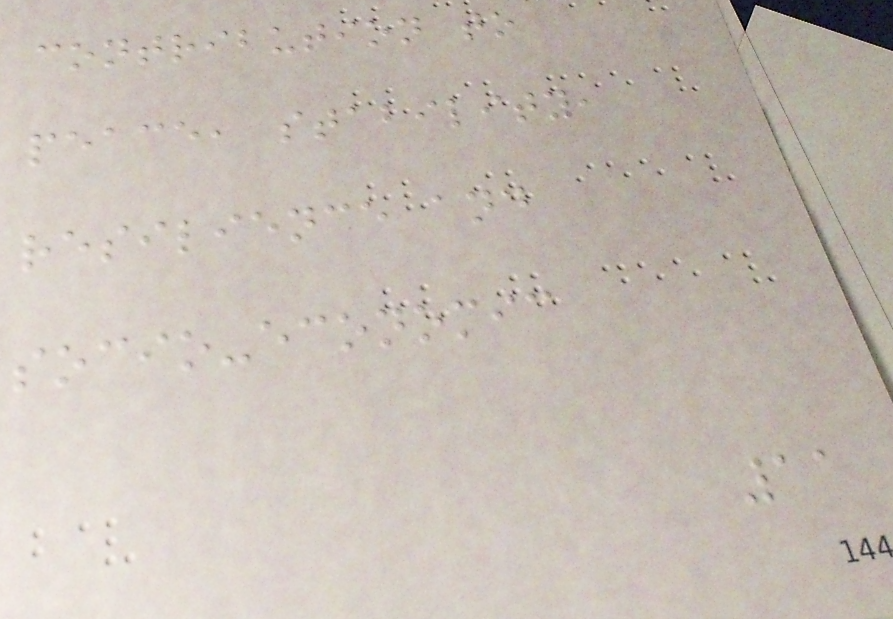contribution to
peace, stability,
resilience and
socio-economic
11
